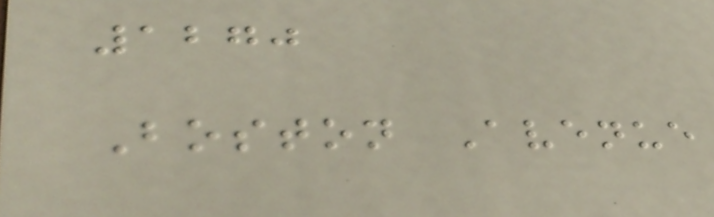1270
Boston Avenue
